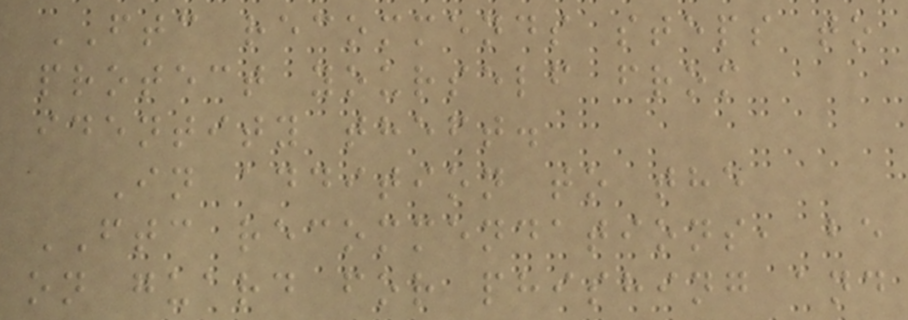FTC recommends steps to
protect yourself from
identity theft.
In addition to the
FTC recommendations, be
on guard for phishing and
